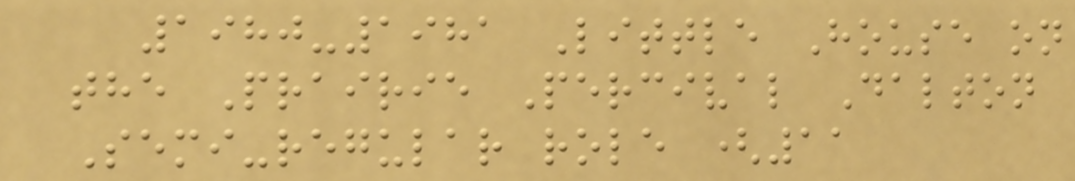1980-1981 Little House on
the Prairie Percival Dalton
Semi-regular role (11
